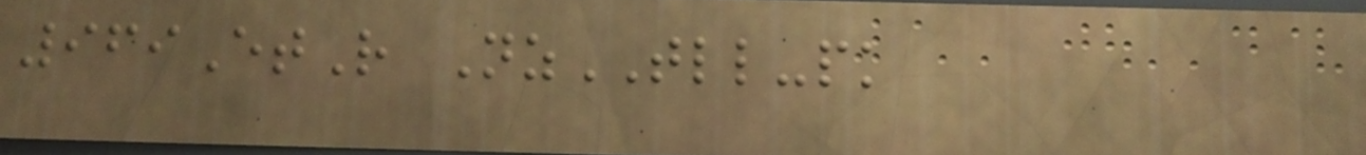969EtR NzTLL-pk
